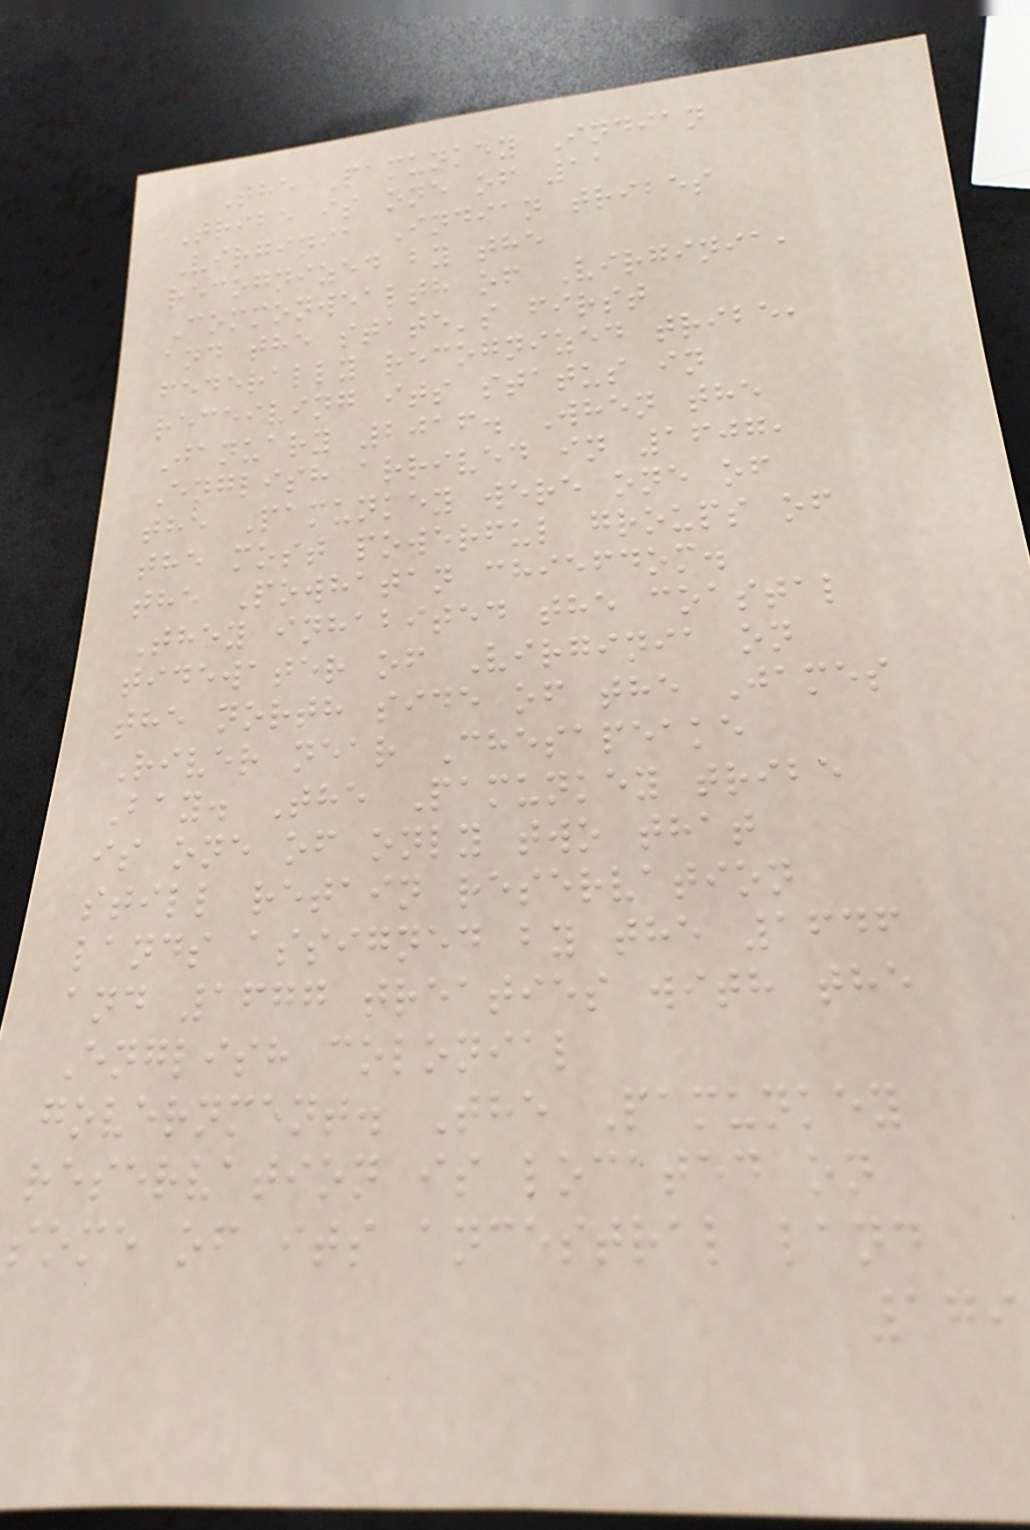The Pamunkey Indian
Tribe is one of 11
Virginia Indian tribes
recognized by the
Commonwealth of Virginia,
and the state's first
federally recognized tribe,
receiving its status in
January 2016. When the
English arrived in 1607,
the Pamunkey were one of
the most powerful groups of
the Powhatan chiefdom.
They inhabited the coastal
tidewater of Virginia on
the north side of the James
River near Chesapeake
Bay. The Pamunkey tribe
is one of only two that
still retain reservation
lands assigned by the 1646
and 1677 treaties with the
English colonial
government. The Pamunkey
reservation is located on
some of its ancestral land
179
